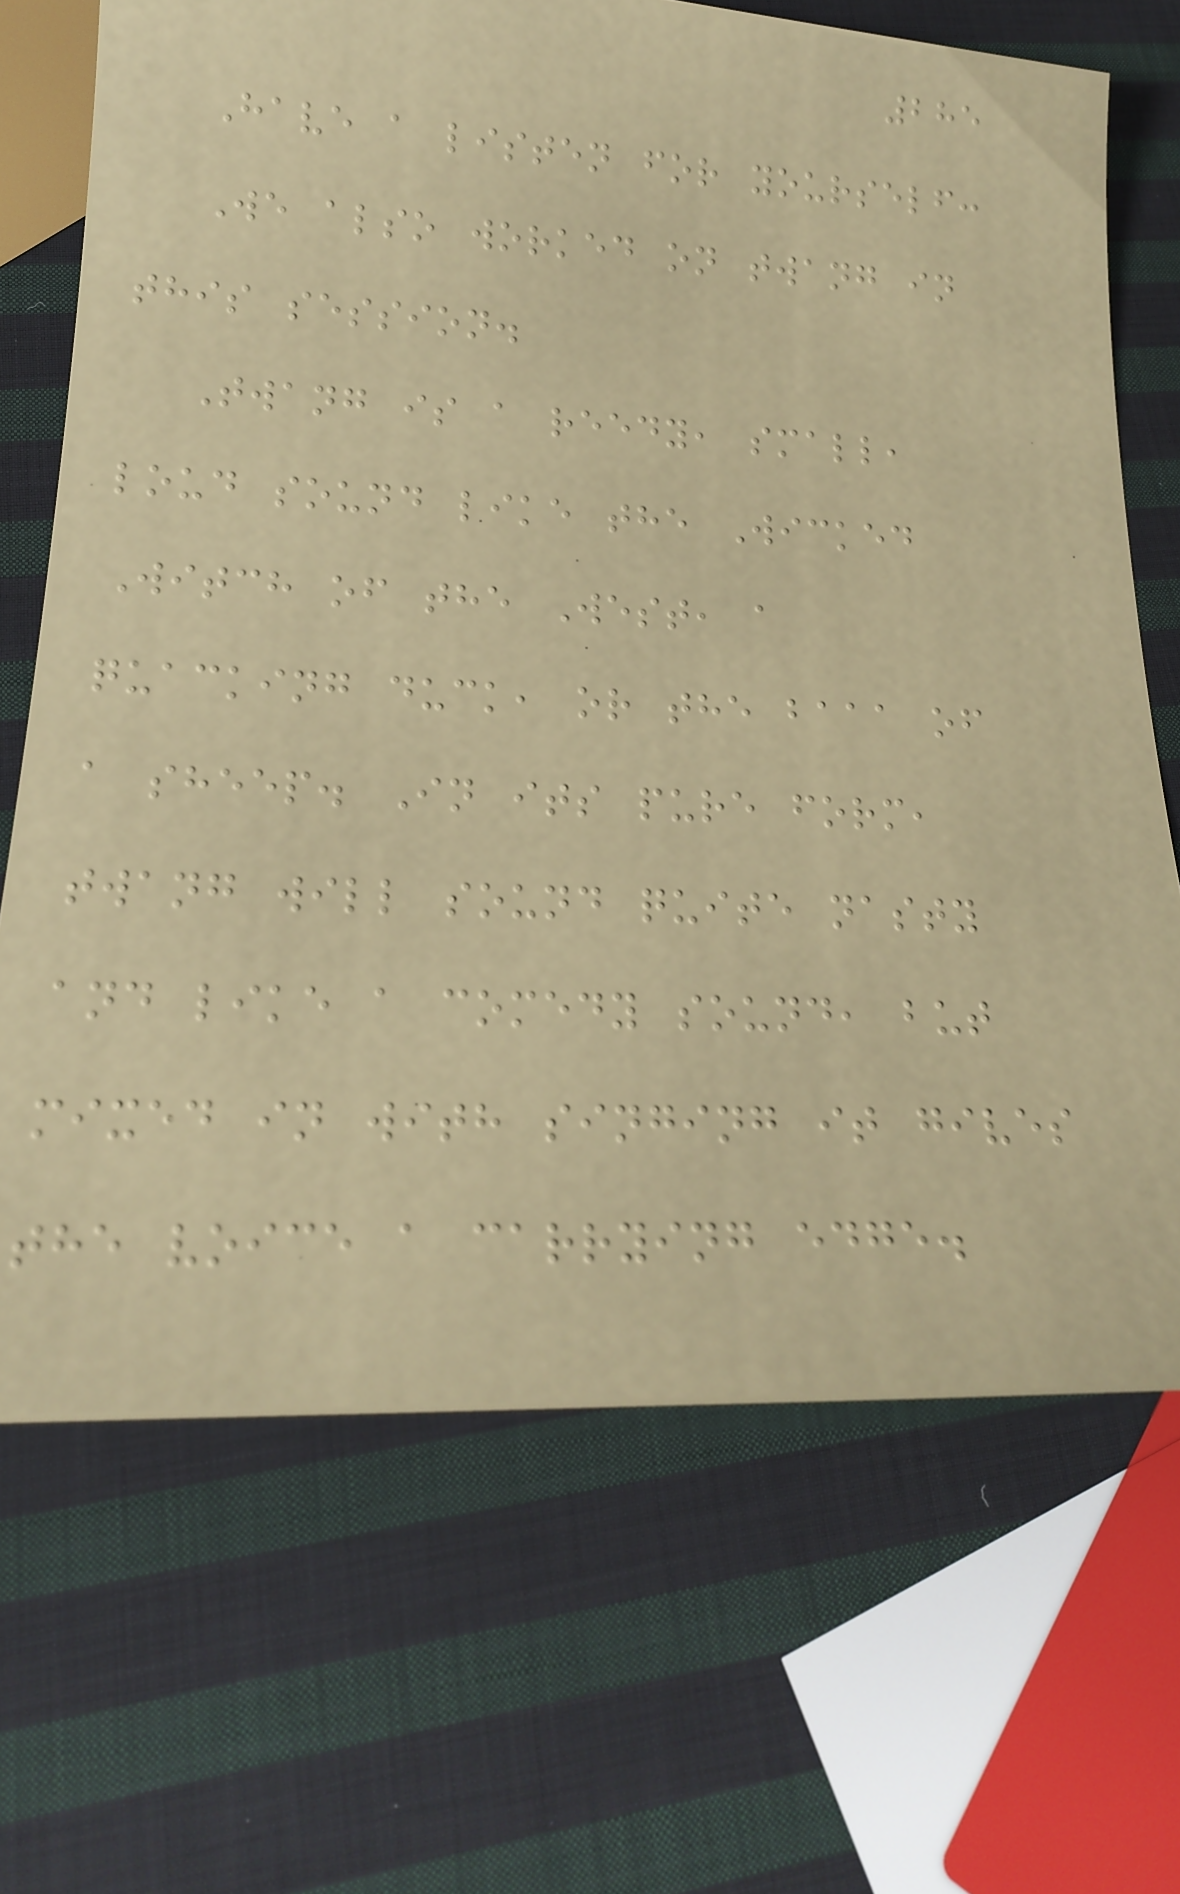285
Have a listen for yourself:
We also worked on twang in
this session.
Twang is a reedy, small,
loud sound like the Wicked
Witch of the West, a
quacking duck, or the baaa of
a sheep. In its pure form,
twang will sound quite nasty
and like a comedy sound, but
mixed in with singing it gives
the voice a carrying edge.
